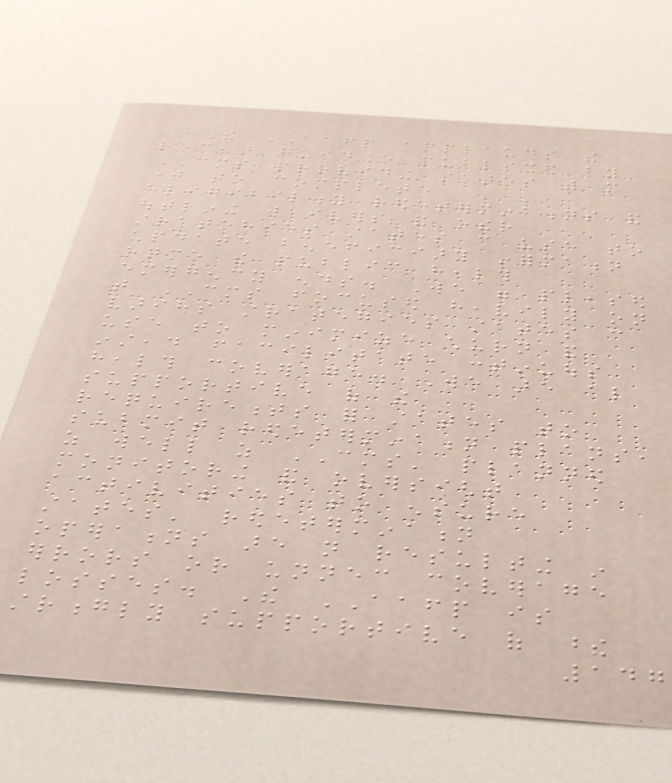The AAFP applauds the
recent guidance published by
CMS providing states with more
time to complete
eligibility redeterminations and
outlining waivers and other
strategies states can use to
update beneficiary information
once the public health
emergency ends. We were pleased
that CMS focused heavily on
various strategies states can
use to minimize churn and
instead facilitate continuous
health coverage. We are also
supportive of the
requirements for states to
submit redetermination plans,
as well as CMS' planned
monitoring and oversight
activities to ensure
states' redetermination
operations are not resulting in
errors or unnecessary coverage
losses. The AAFP is
strongly supportive of these
147
